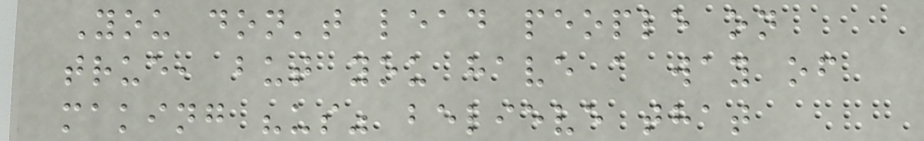You don't lead people on
true, but you have a way of
making "us" believe that
